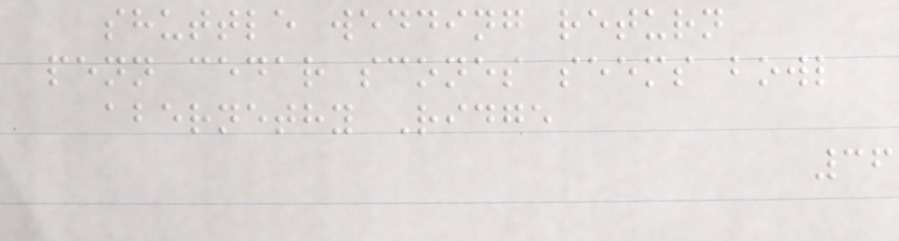shuttle wedding return
penn cedar scones seems bowl
abernethy Ridge
36
